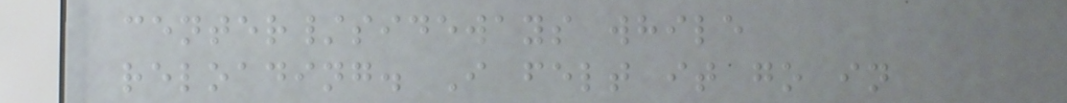center/sideways while
reloading. I felt it go in
